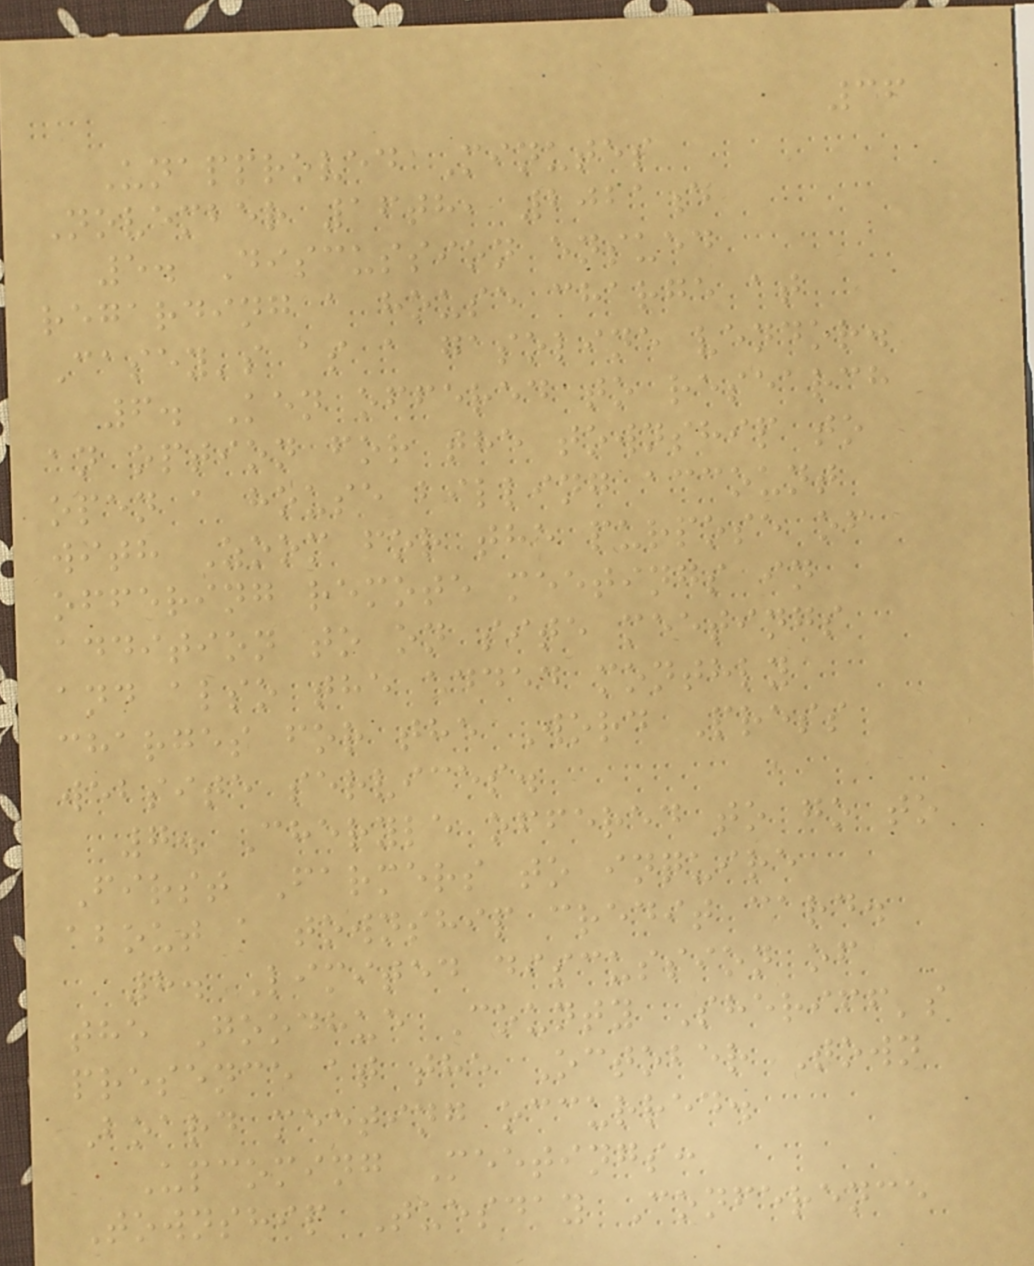36
Unapproved Minutes
November 16th, 2021e
5. Discussion ensued
regarding a house charge at
Casey's as a gasoline vendor.
6. Ken offered to research
an option for the township to
open a house billing account
with Zoom for the purpose of
offering remote meetings in
addition to on site meetings
and also the added monthly
charges for the Word Press
website services.
7. Cheryle offered to go to
First Farmers to inquire
about a township credit card.
8. Limited discussion of
the Goodhue County Sheriff's
presence at the October Town
Board meeting occurred.
Upcoming Meetings:
Township Tuesday Conference
